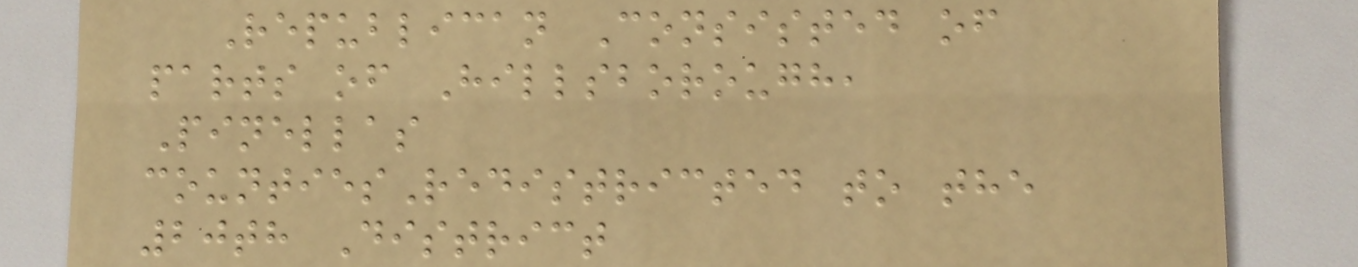Republican Consisted of
parts of Hillsborough,
Pinellas
countiesRedistricted to the
20th District
